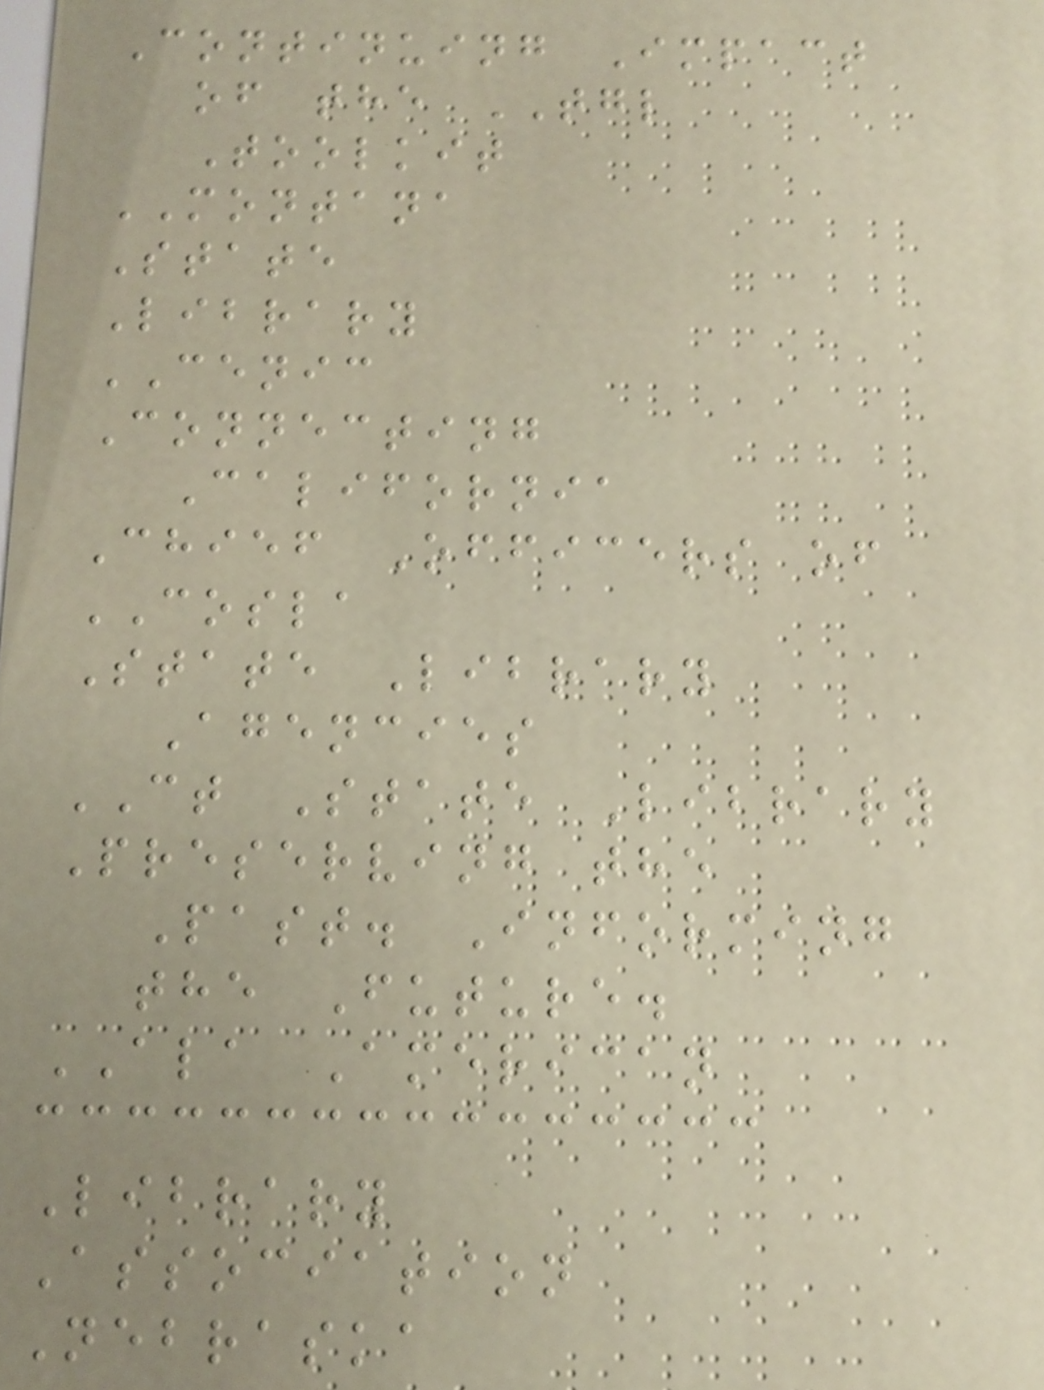Continuing Impact
of the TGL
Toolkit
MONTANA
State
Library
CENIC
Connecting
California
Chief Officers of
COSLA
State Library
Agencies
CT State Library
Preserving the
Past. Informing
the Future.
ALA American
Library
Association
Nebraska
